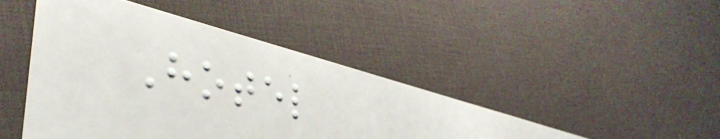Hotel
